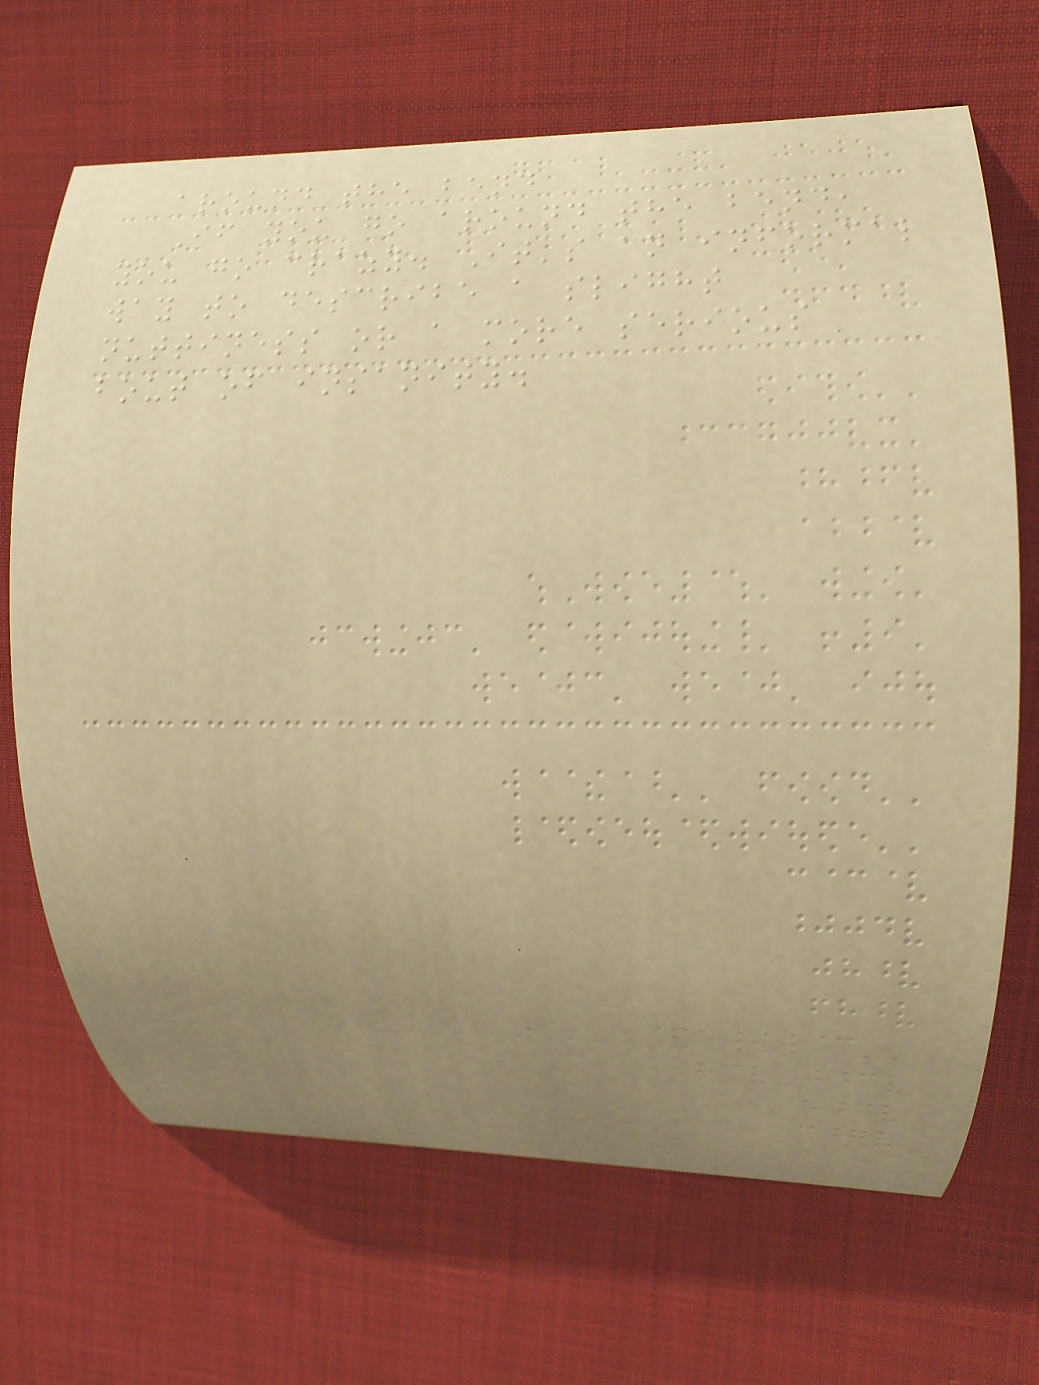around the bend
If you go around the bend,
you go crazy. It's an informal
way to describe a slight
nuttiness or a more serious
bout of insanity.
